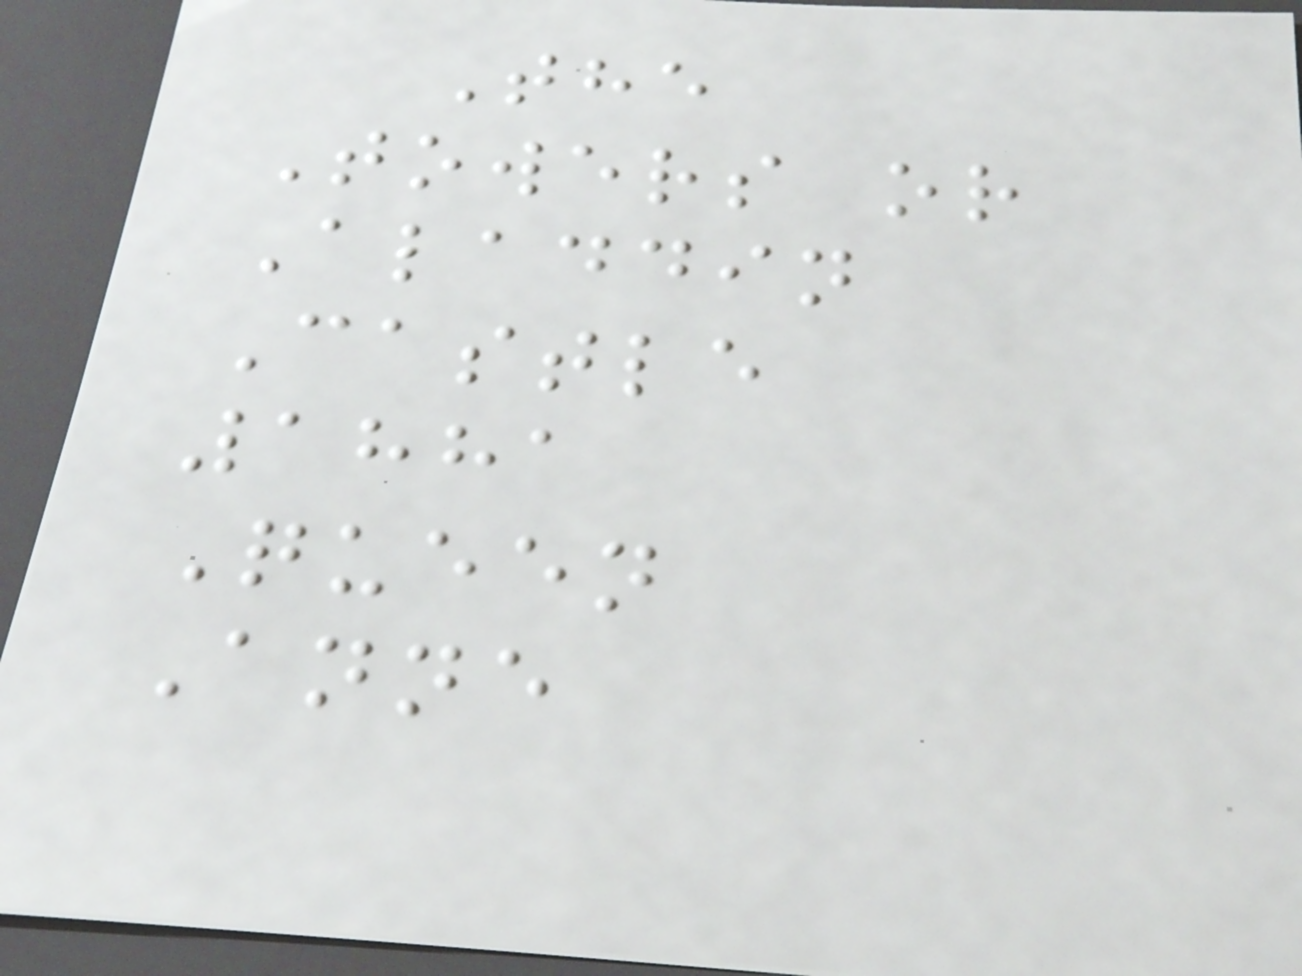The
Towers or
Aladdin
Castle
1881
Queen
Anne
